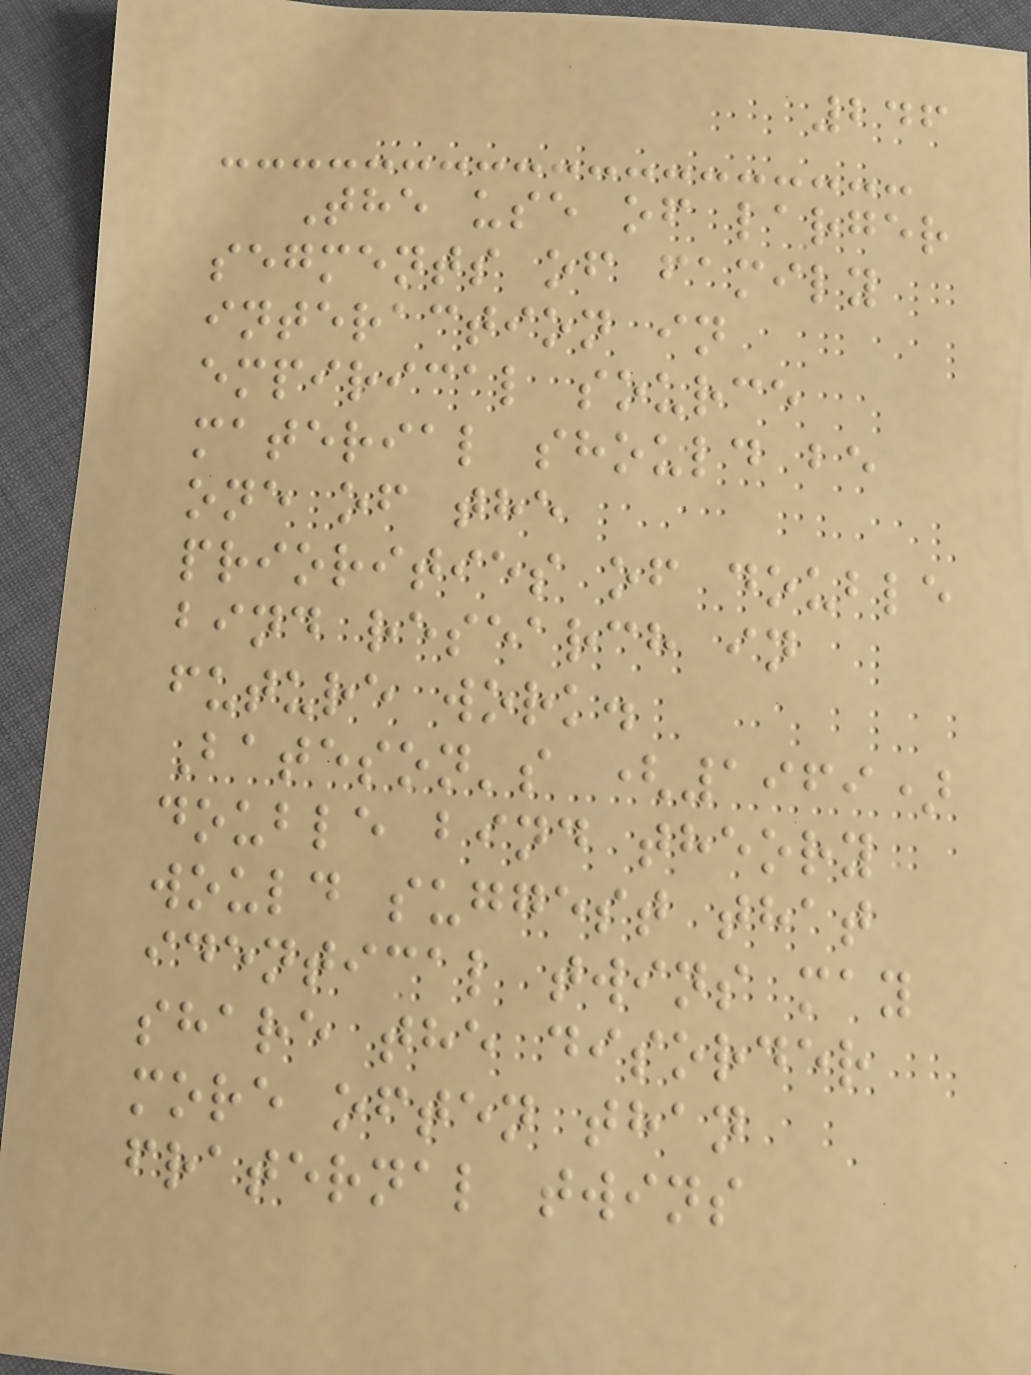246
The use of larger
segments of family
interaction in
empirical source
material should be
one of the
priorities of double
bind research in
future work.
Bateson's (1969)
double bind theory
would suggest that
identical twins may
share the disorder
more often than
fraternal twins
